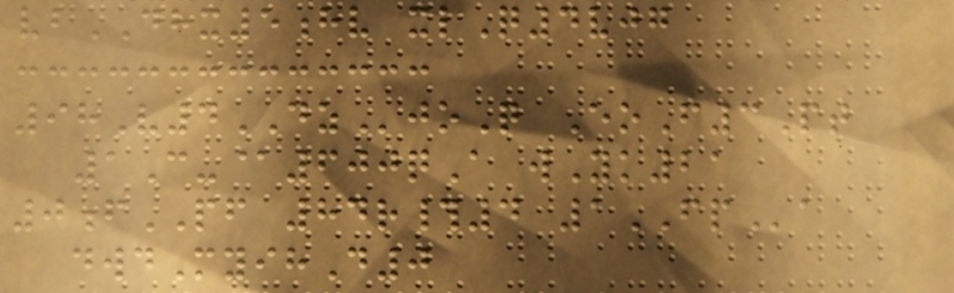vbDHX5hv xlQ4vjg
98V4DZjoQ EoF3Pt
1C-@600qA wYk21
0fPF 84r#4 1FPa
dwdMyihD0
